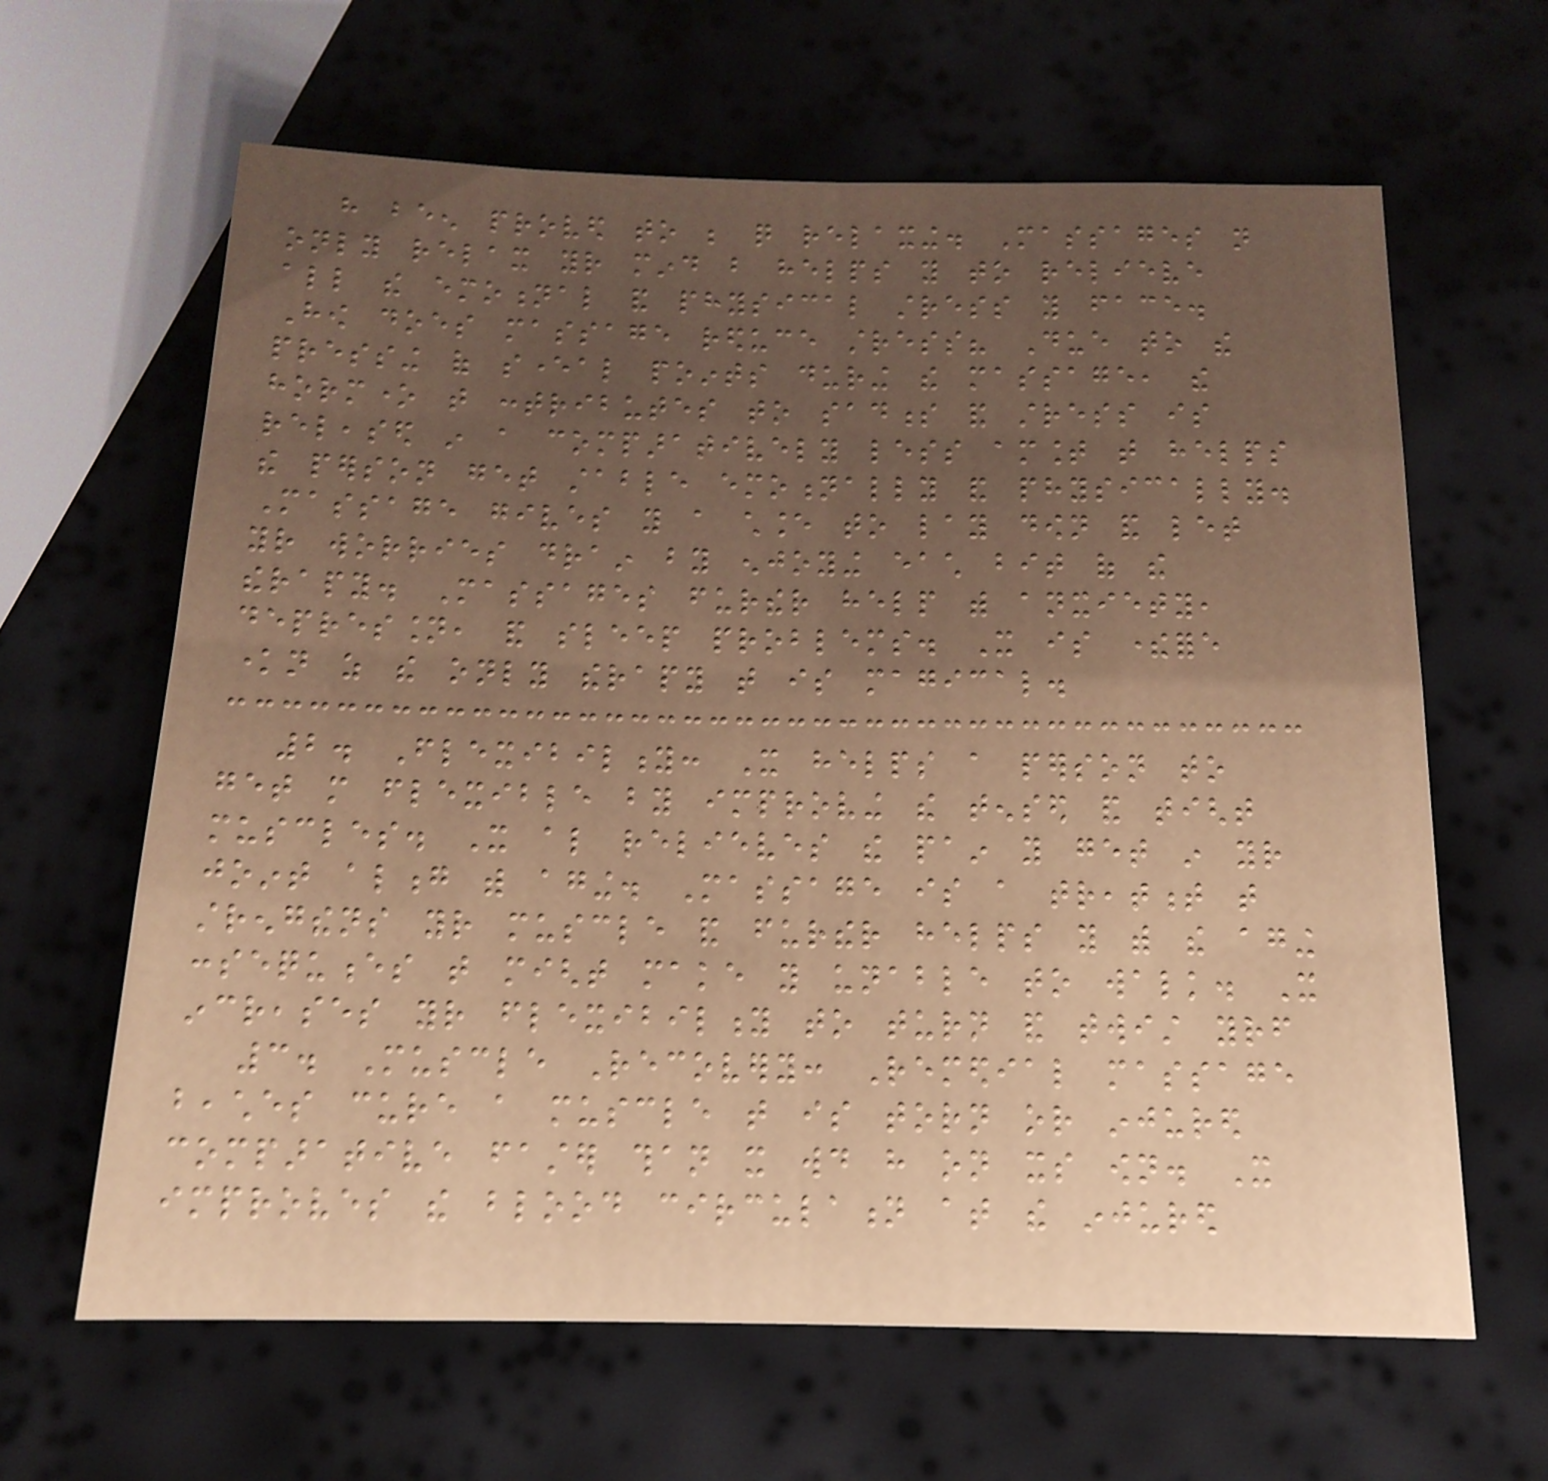have been proved to be quite relaxing. Massages not
only relax your mind but helps you to relieve
all the emotional and physical stress you face.
How does massage reduce stress? Due to the
pressing of several points during the massage, the
hormone that contributes to sadness and stress is
released in a comparatively less amount that helps
the person get stable emotionally and physically.
Massage gives you a chance to lay down and let
your worries drain by enjoying each bit of the
therapy. Massages further help with anxiety,
depression, and sleep problems. It is therefore
known as the only therapy that is magical.
2. Flexibility: It helps a person to
get more flexible by improving the tensed and tight
muscles. It also relieves the pain you get in your
joint along with aging. Massage is a treatment that
strengthens your muscle and further helps you with the aging
consequences that might make you unable to walk. It
increases your flexibility to turn and twist yourself
3. Muscle Recovery: Remedial massage
beaches cure a muscle that is torn or injured
comparative faster than it would have on its own. It
improves the blood circulation at the injured
